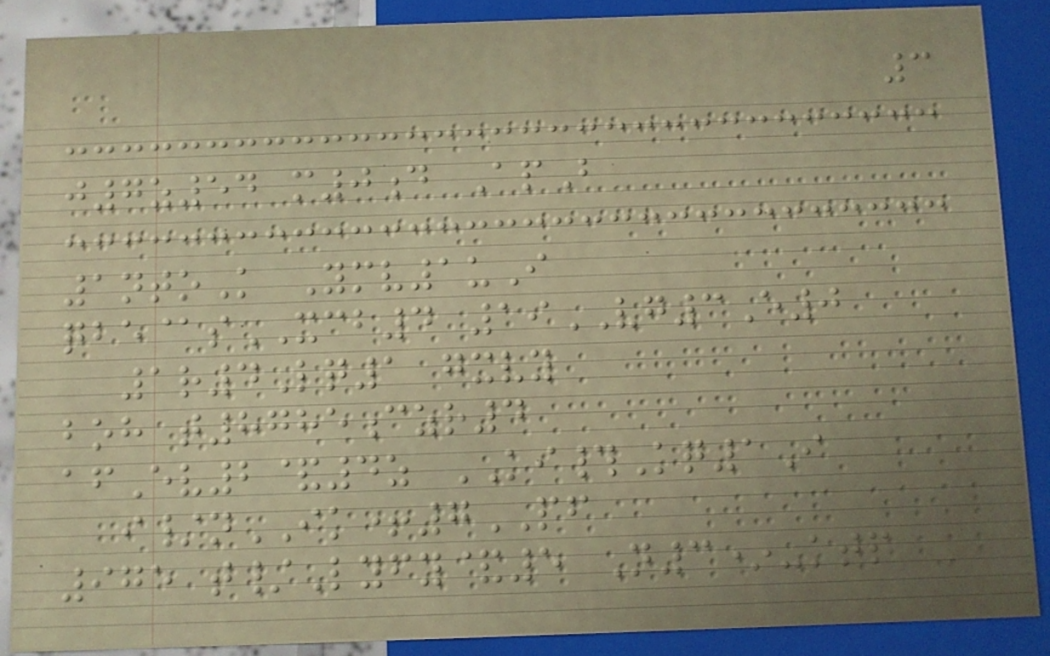3
j7z54 m0d ApB
1ntoK Ymv1uI
qbe@sXCB4 19VG3E0
1r4Lq1 gxvy
boh t8785czr4
afEv2&4z KI#Kq1I
i/nIK+7PF
975 t/Lyfy&5 N3*-ktp
